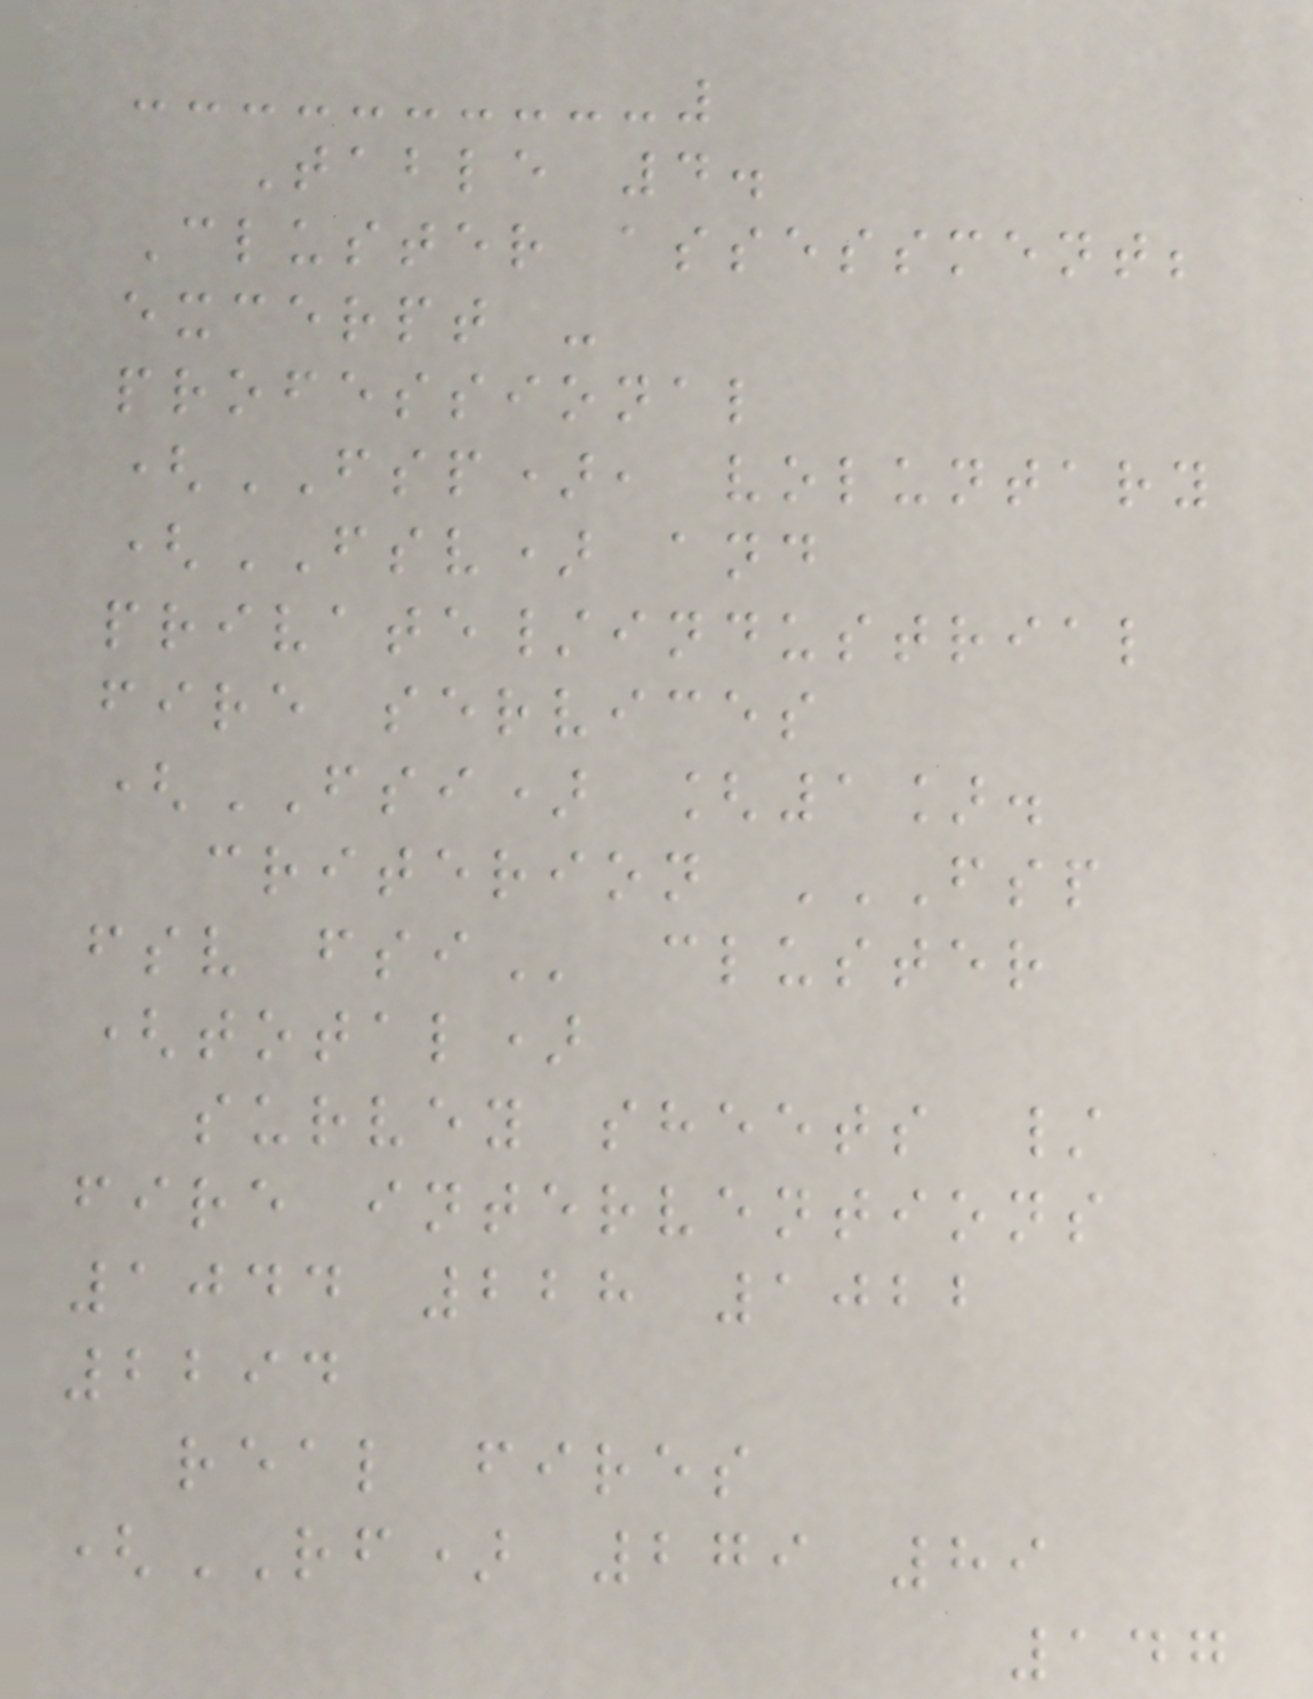Table 4.
Cluster assessment;
excerpt -
professional
(FSP), voluntary
(FSV) and
private/industrial
fire services
(FSI) [1].
criterion FSP
FSV FSI cluster
(total)
survey sheets /
fire interventions
1044 228 1022
2294
real fires
(RF) 279 89
147
